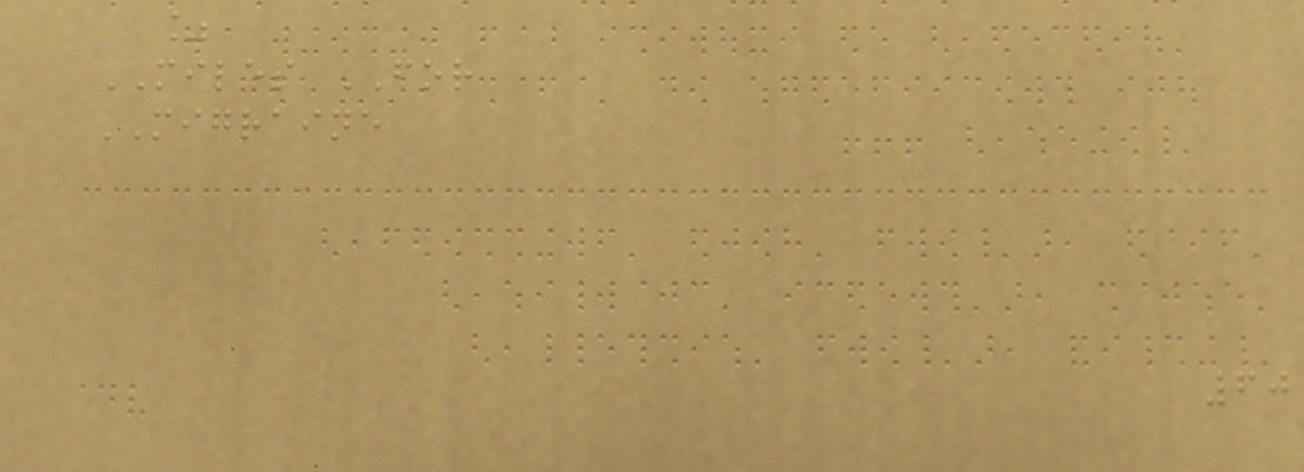%
MILES FOR
MIGRAINE
60
